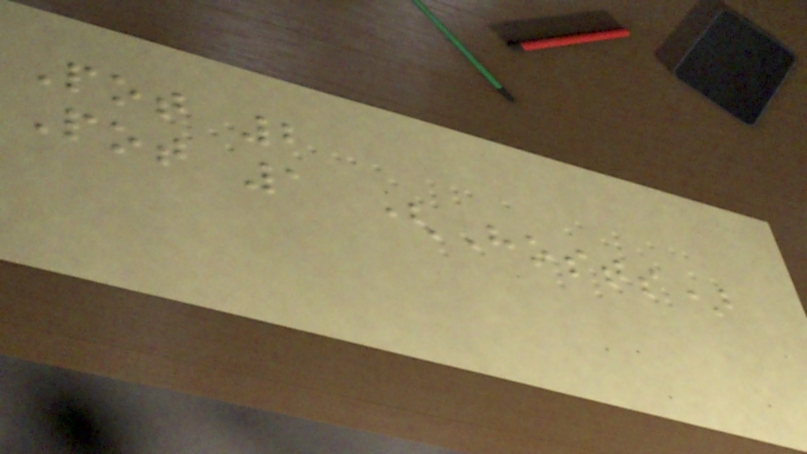Pot 2
Pot 1 (Hosts)
